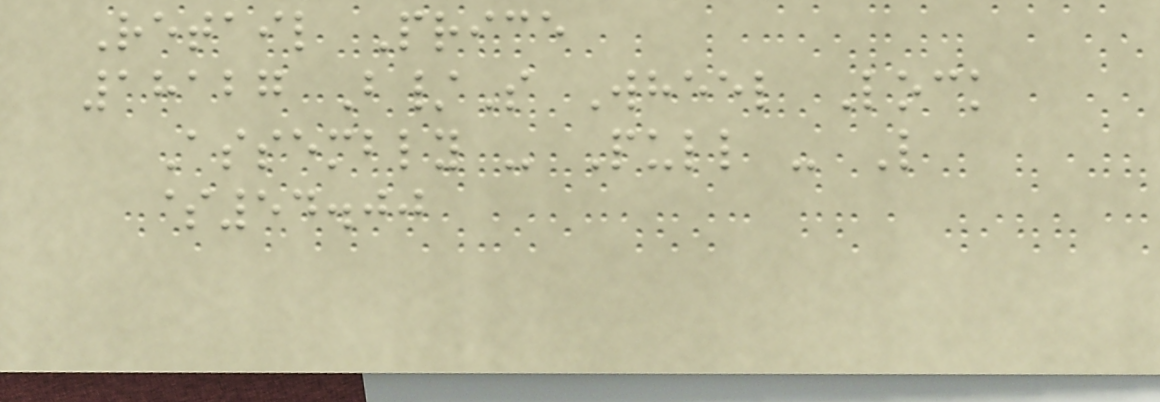Retail Price
18127 B/S Wheel Lock
Assembly - Pull - L
$54.00
